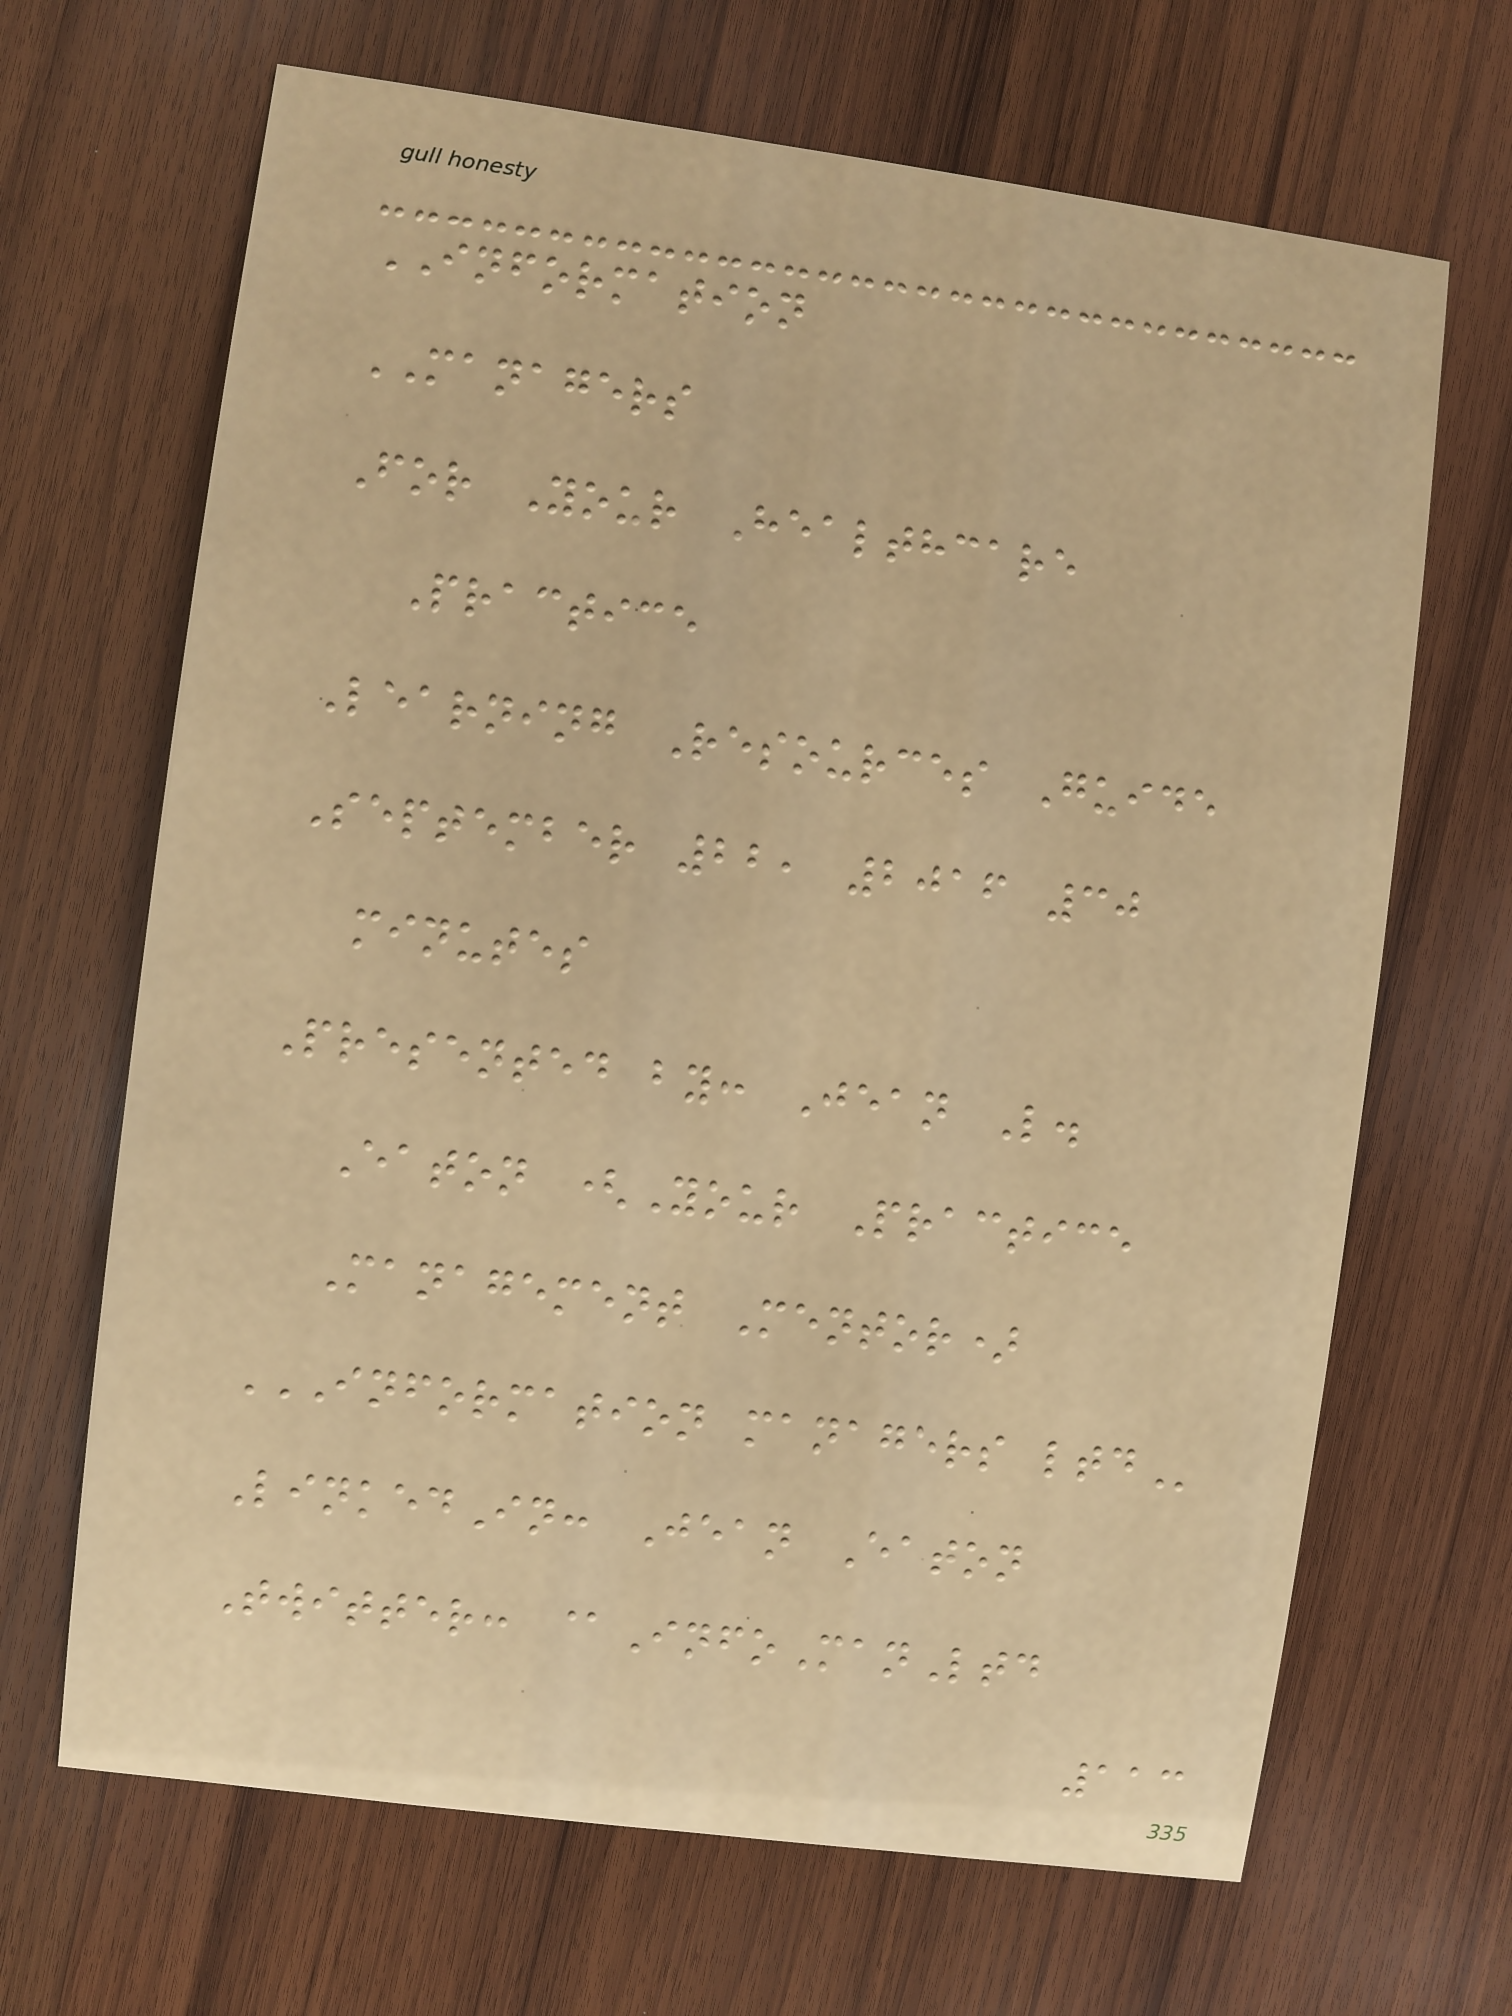INFORMATION
MANAGERS
For Your Healthcare
Practice
Learning Resources Guide
September 22, 2016 30
minutes
Presented by: Jean L.
Eaton (Your Practice
Management Mentor)
INFORMATION MANAGERS LTD
LinkedIn: Jean Eaton
Twitter: @InfoManLtd
113
